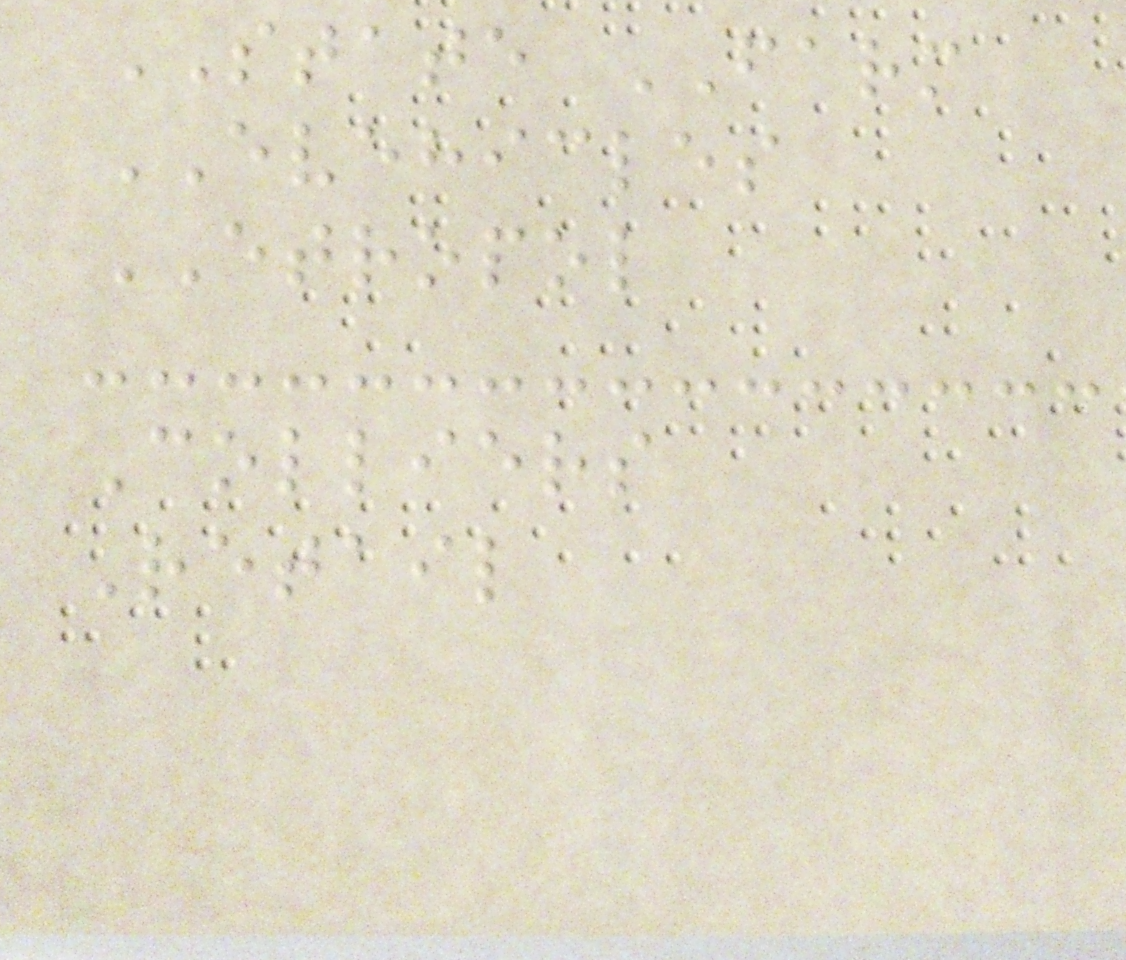STATE FARM
EVEHICLES
ETROPOL
Colliers
Retail
